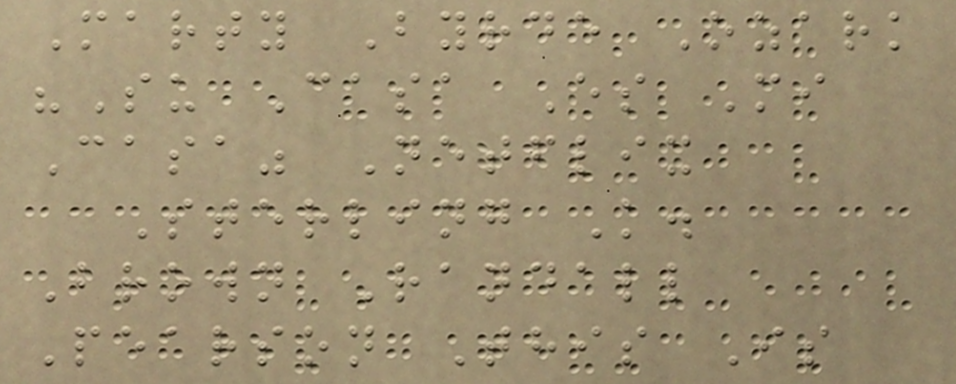Marty Byrde Ozark
"Su Casa Es Mi
Casa" Netflix
Sterling K.
Brown Randall
Pearson This Is
